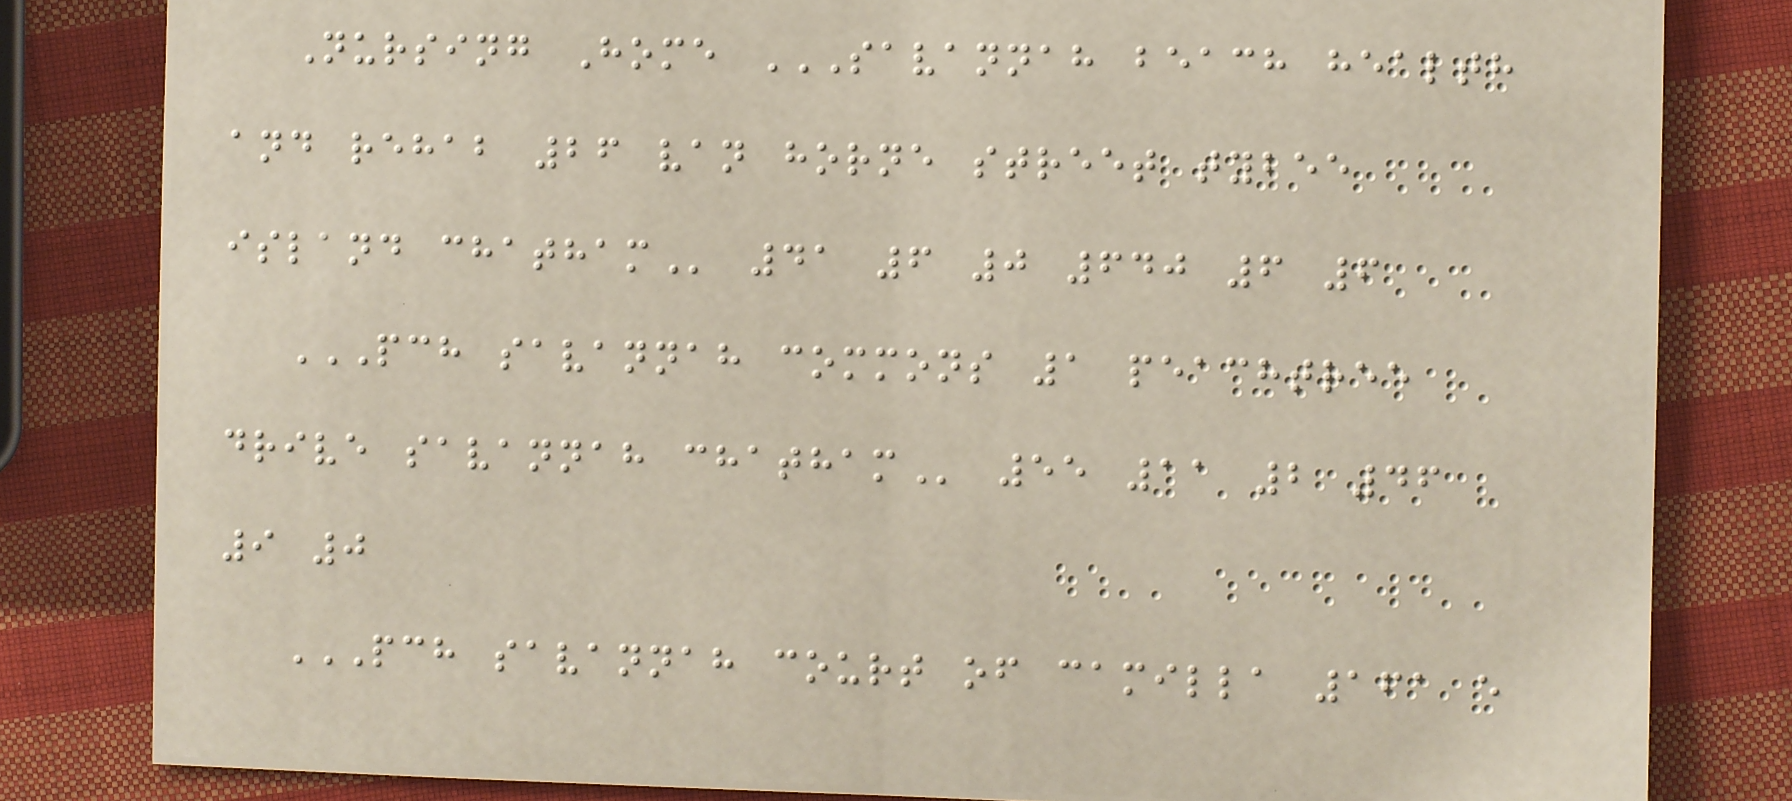Nursing Home SAVANNAH BEACH HEALTH
AND REHAB 26 VAN HORNE STREET TYBEE
ISLAND CHATHAM 41 6 0 640 6 6
PCH SAVANNAH COMMONS 1 PEACHTREE
DRIVE SAVANNAH CHATHAM 55 11 2 46
9 0
PCH SAVANNAH COURT OF CAMILLA 161 E
